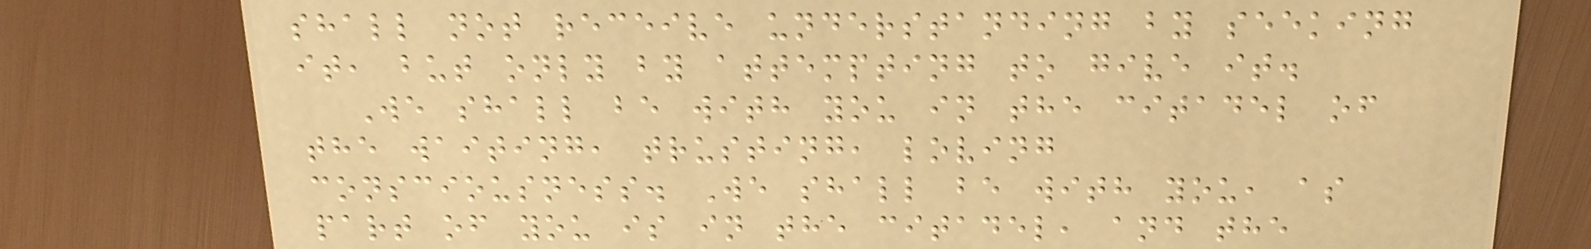shall not receive understanding by seeking
it, but only by attempting to give it.
We shall be with you in the citadel of
the waiting, trusting, loving
consciousness. We shall be with you, as
part of you is in the citadel, and the
